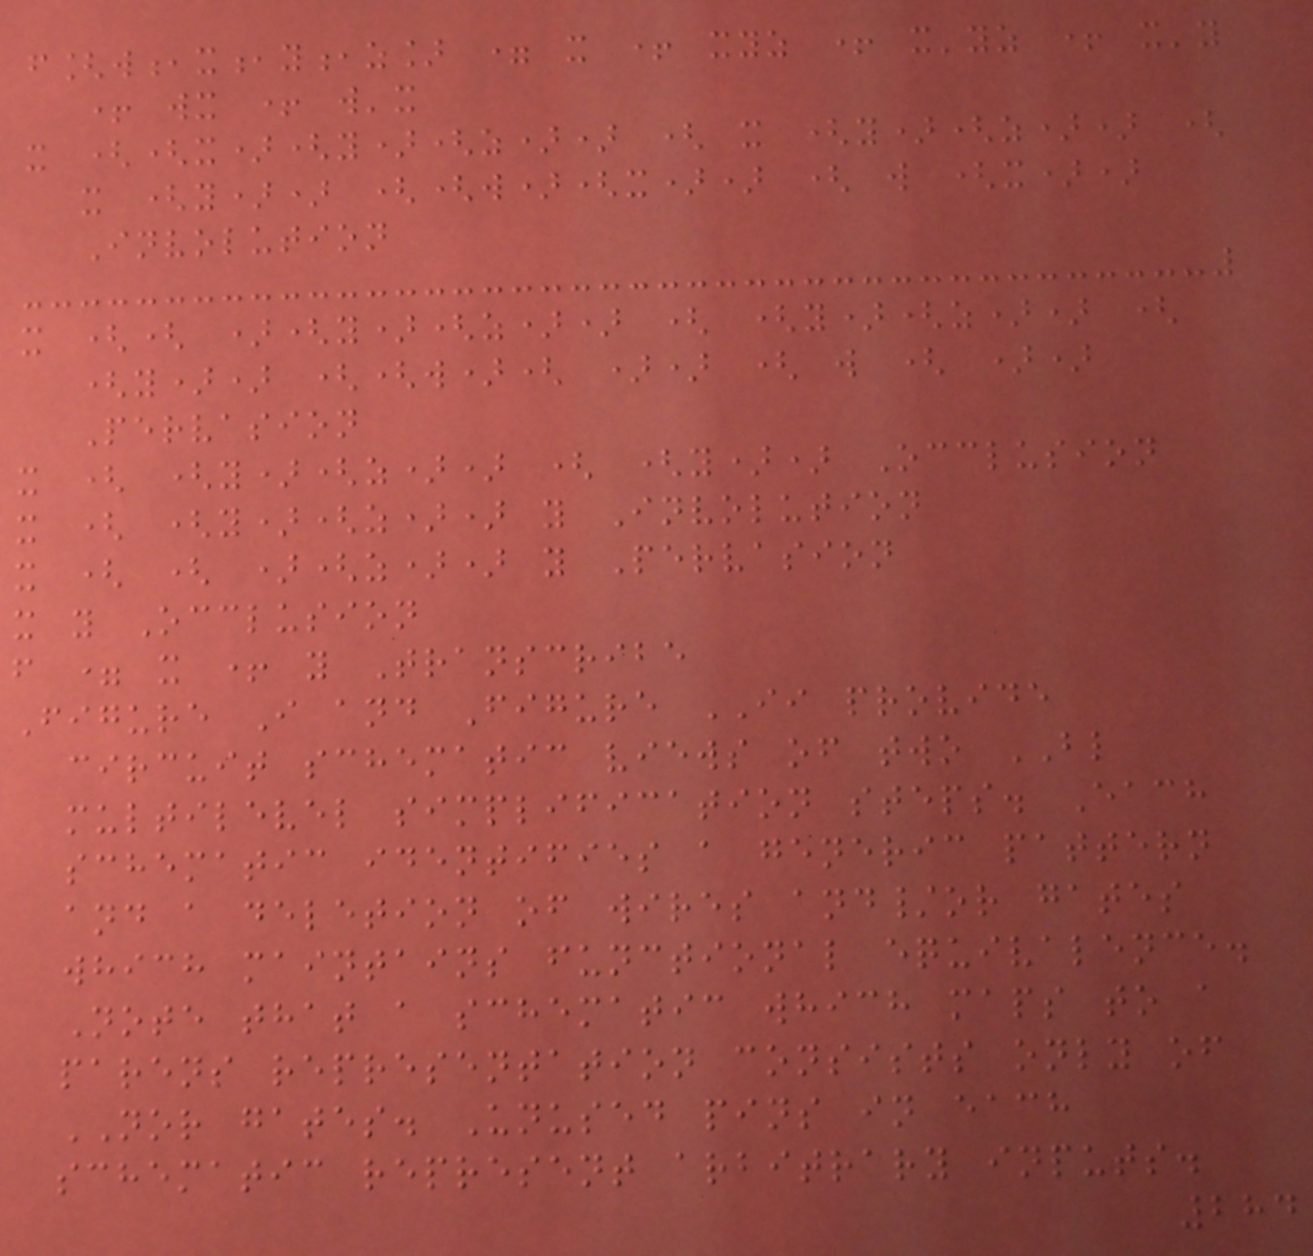f[w,x,y,z] = x + xyz + x'yz + x'y
+ wx + w'x
x ((x)(y)(z)) ( x (y)(z)) (
x (y)) ((w)(x)) ( w (x))
Involution
x (( )(y)(z)) ( (y)(z)) (
(y)) ((w)( )) ( w ( ))
Pervasion
x ( (y)(z)) ( (y)) Occlusion
x ( (y)(z)) y Involution
x ( ( )(z)) y Pervasion
x y Occlusion
f = x + y Transcribe
Figure I and Figure II provide
circuit schematic views of two BL
multilevel simplification steps. Each
schematic identifies a generic pattern
and a deletion of wires and/or gates
which maintains functional equivalence.
Note that a schematic which maps to a
parens representation consists only of
NOR gates. Unused pins in each
schematic represent arbitrary inputs.
284
